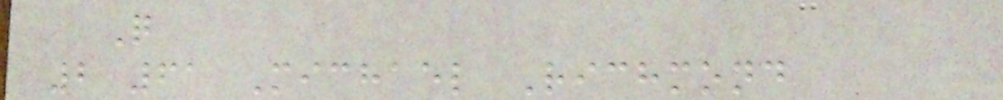Q
2 61 Michael Richmond
